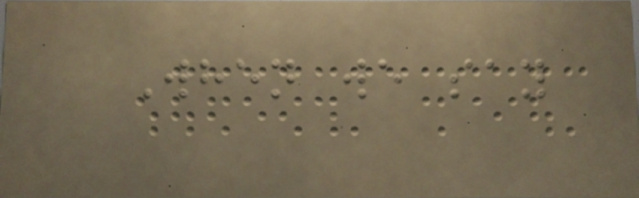When we say
